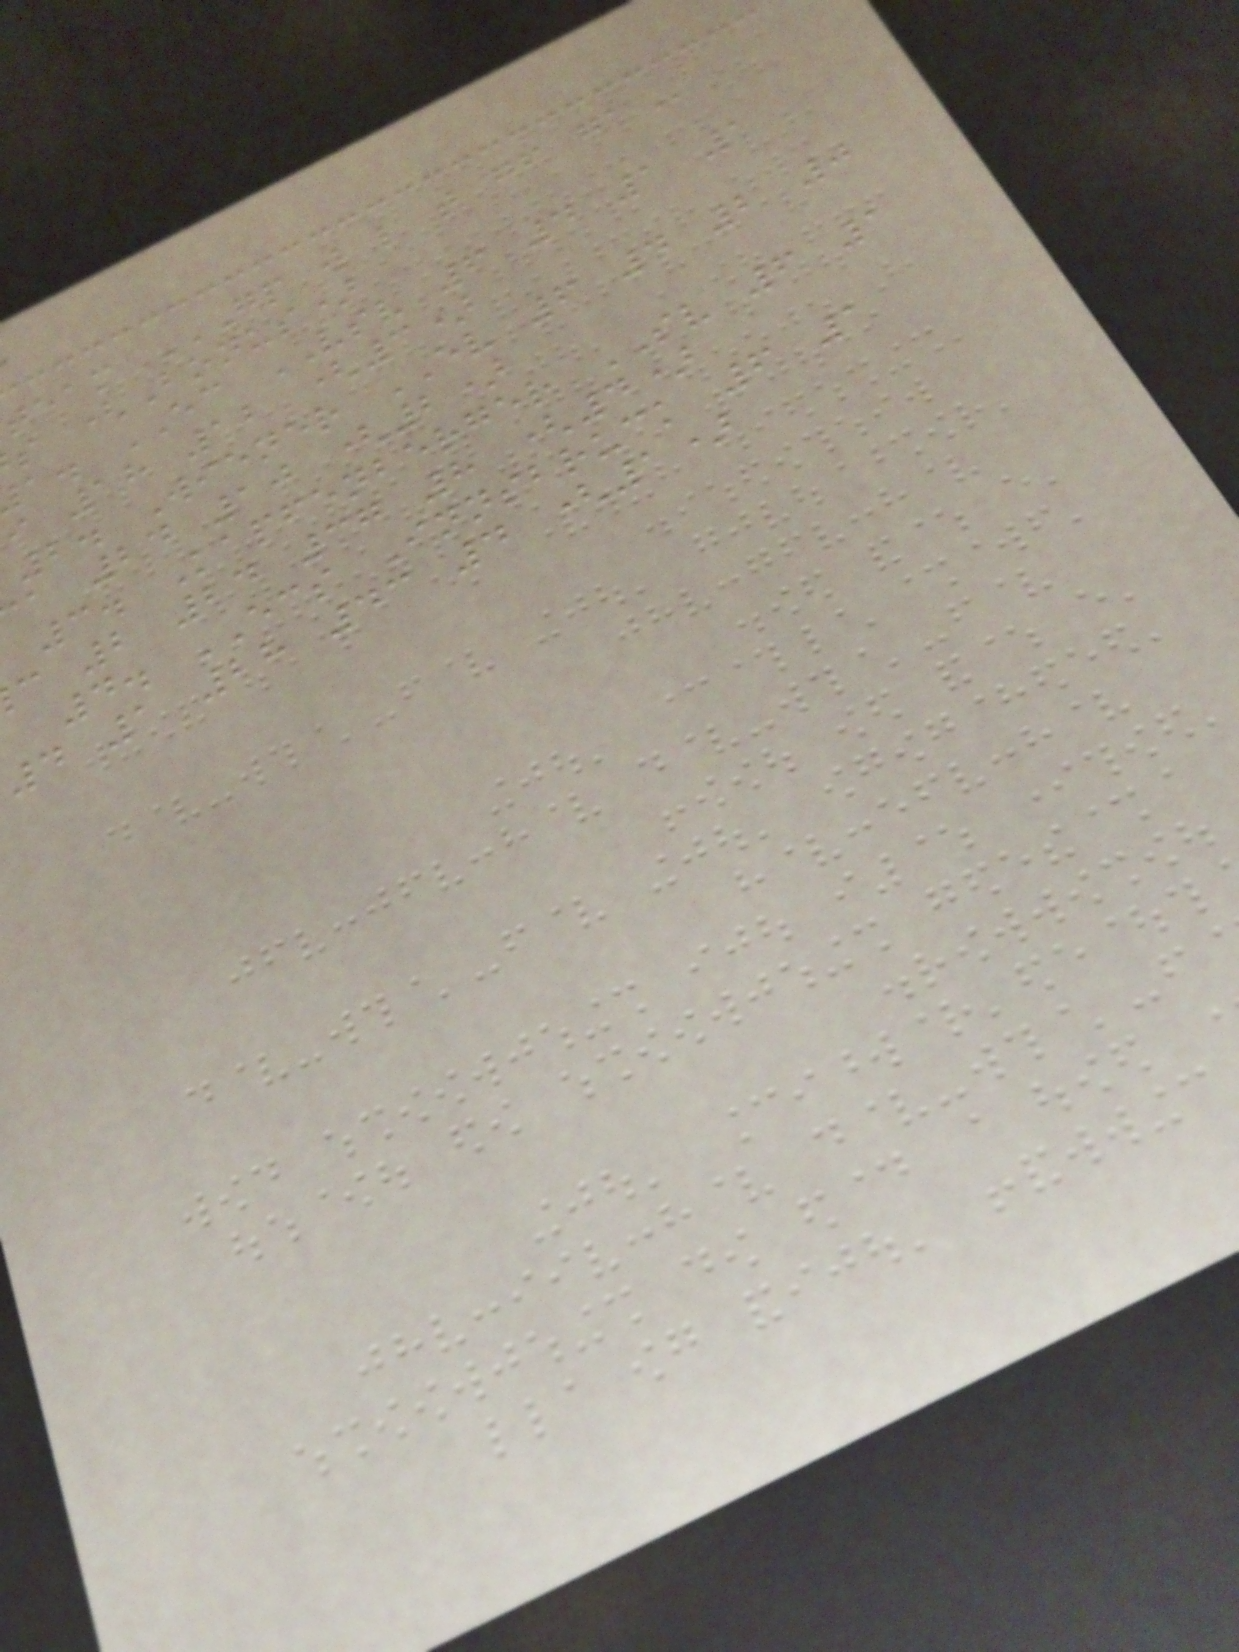team GP W L T GF GA
s (Bonus)
a. EC VSV 6 4 1 1
i 18 12 (3)
2. Wiener EV 6 4 2 0
a 24 10 (2)
3. Kapfenberger SV 6 1
c 2 24 37 8 (4)
4. ECS Innsbruck 6 1
4 1 28 43 4 (1)
